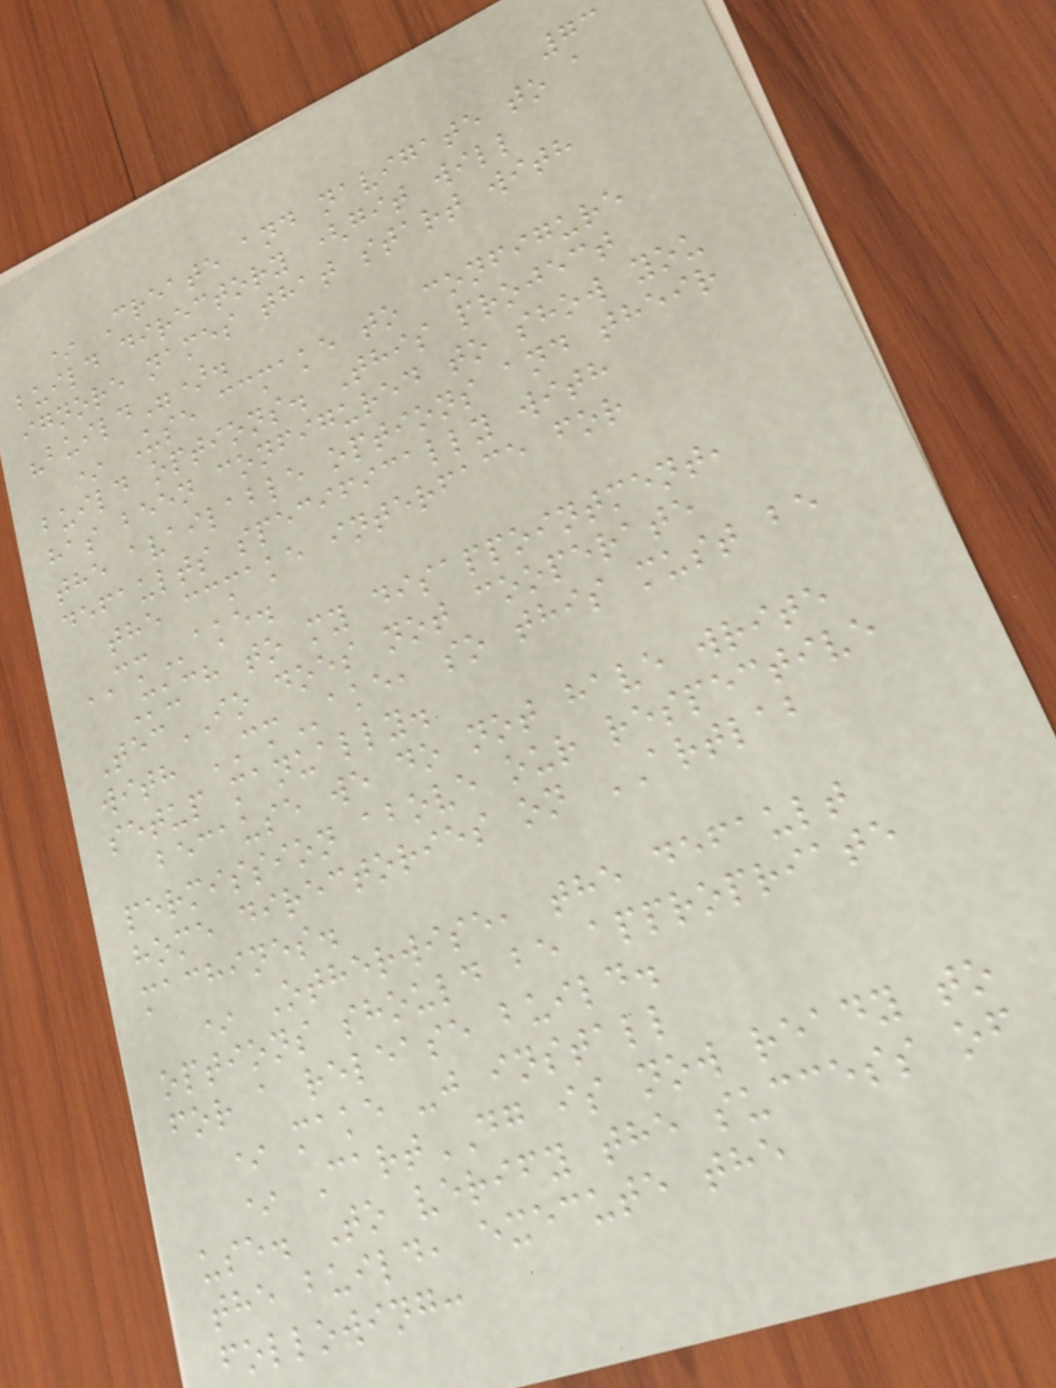73
* Create and navigate to a
build directory (git will
ignore names that start with
"build").
* Use ccmake to configure
build options. This project
has been configured to show you
the available options and their
defaults specifically with
the ccmake interface for
CMake.
Much to my disappointment,
TecIO does not cooperate
with CMake, so this must be
setup manually.
because we do not have write
permission above our respective
home directories on ARTLAB
machines.
* Otherwise, the default
options should be appropriate
for a release build.
* make -j install
* CartDG is now ready to
use. To verify the success of
the build, execute the
following:
